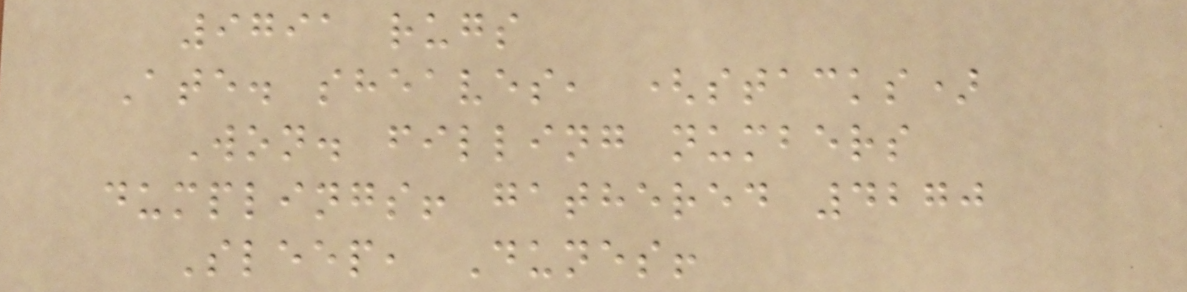9791 rugs
Ate. sheaves, (stacks)
Won. filling numbers
dumplings! gathered 4270
Sleep, Dunes!
